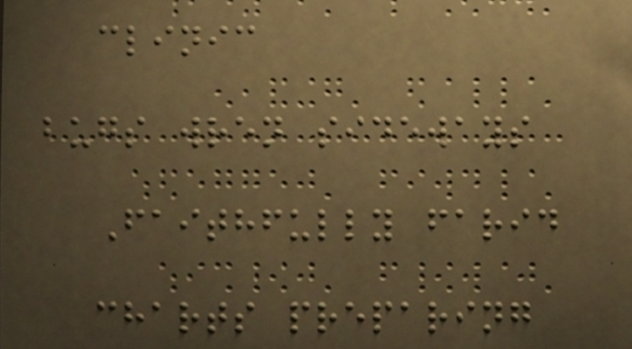clinic
bugs wren sideways
Faithfully farid
charts preparing
